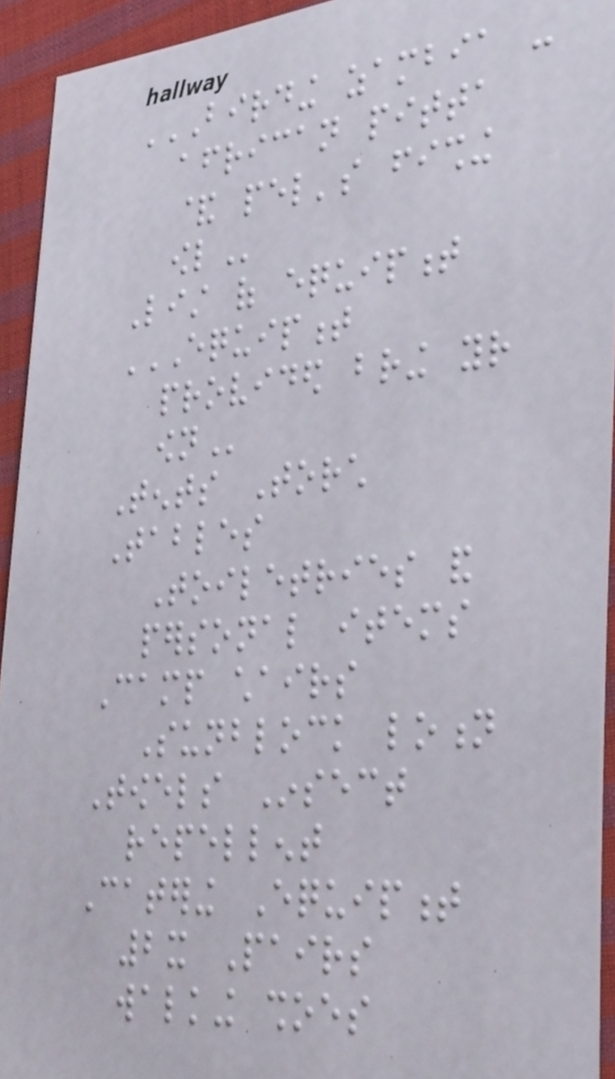BIRDING ZAMBIA -
AFRICAN PITTA
& PEL'S FISHING
OWL
List of equipment
EQUIPMENT
PROVIDED BRING YOUR
OWN
Tents Torch
Tables
Toiletries and
personal items
Camp chairs
Sunblock lotion
Towels Insect
repellent
Catering Equipment
2x Pairs
walking shoes
